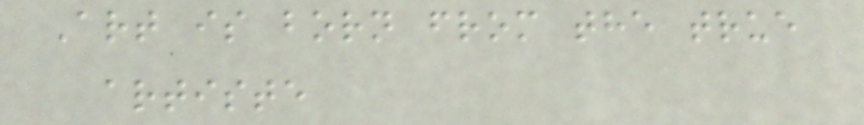Art is born from the true
artiste
